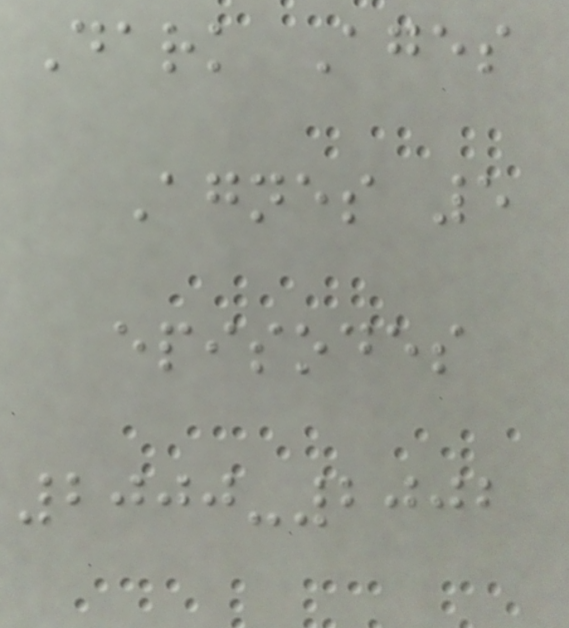Dark Ages
Agnes 5
episodes
2000-2002
